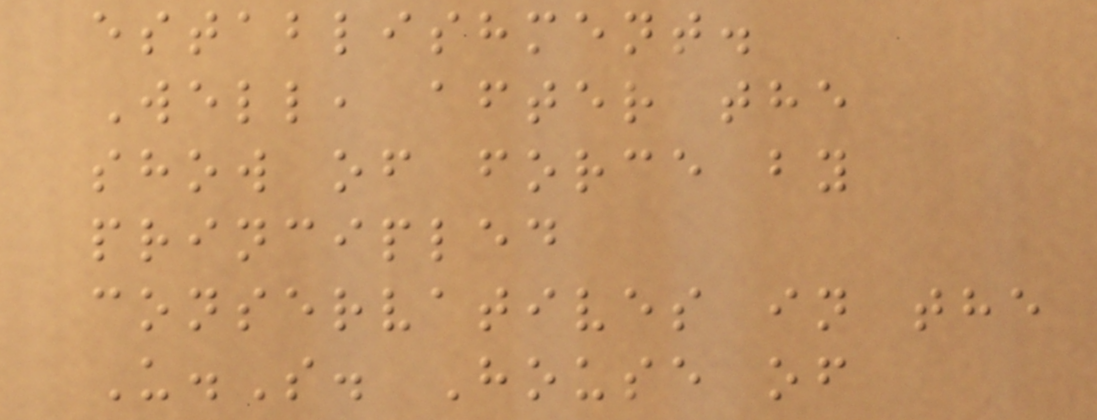establishment.
Well, after the
show of force by
principled
conservatives in the
U.S. House of
